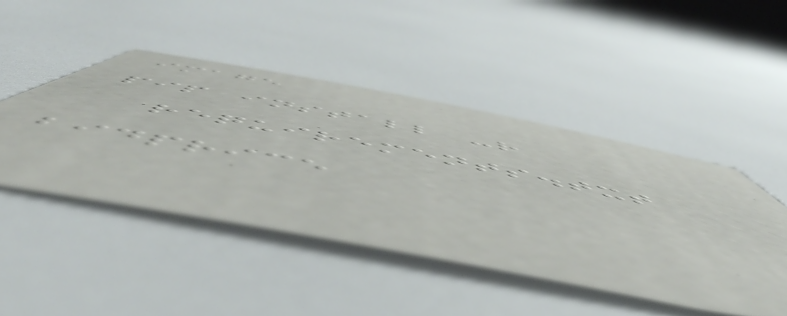image
pip install -r
requirements.txt
bidprice
